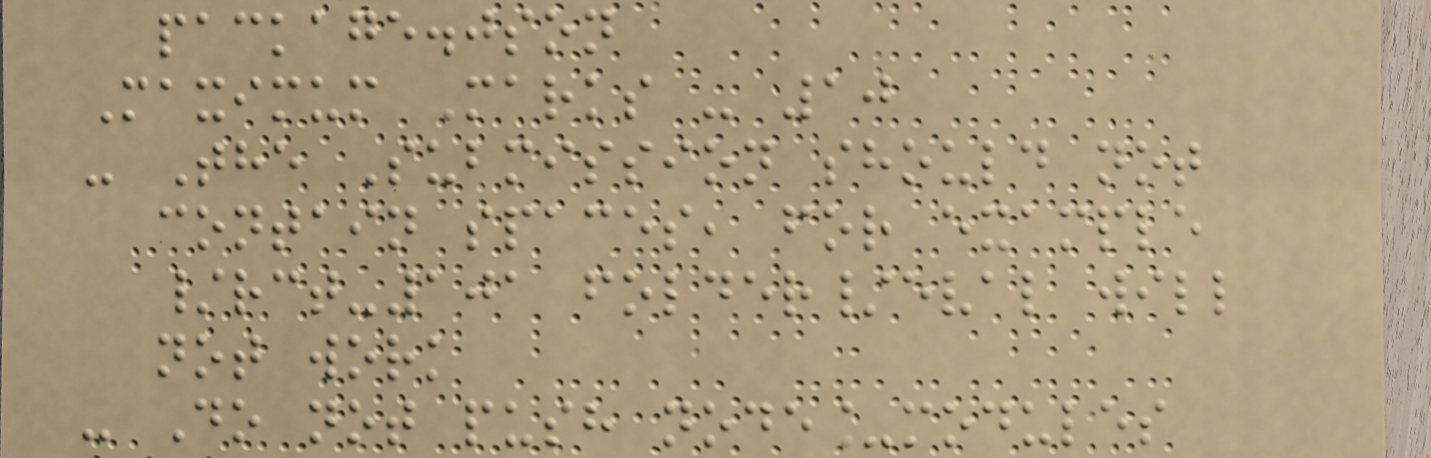package.json
Maximum Marks - 10
- The Submission should not
contain spaces, for example
/rct-101 folder/eval will
not work
- Do not push node_modules
